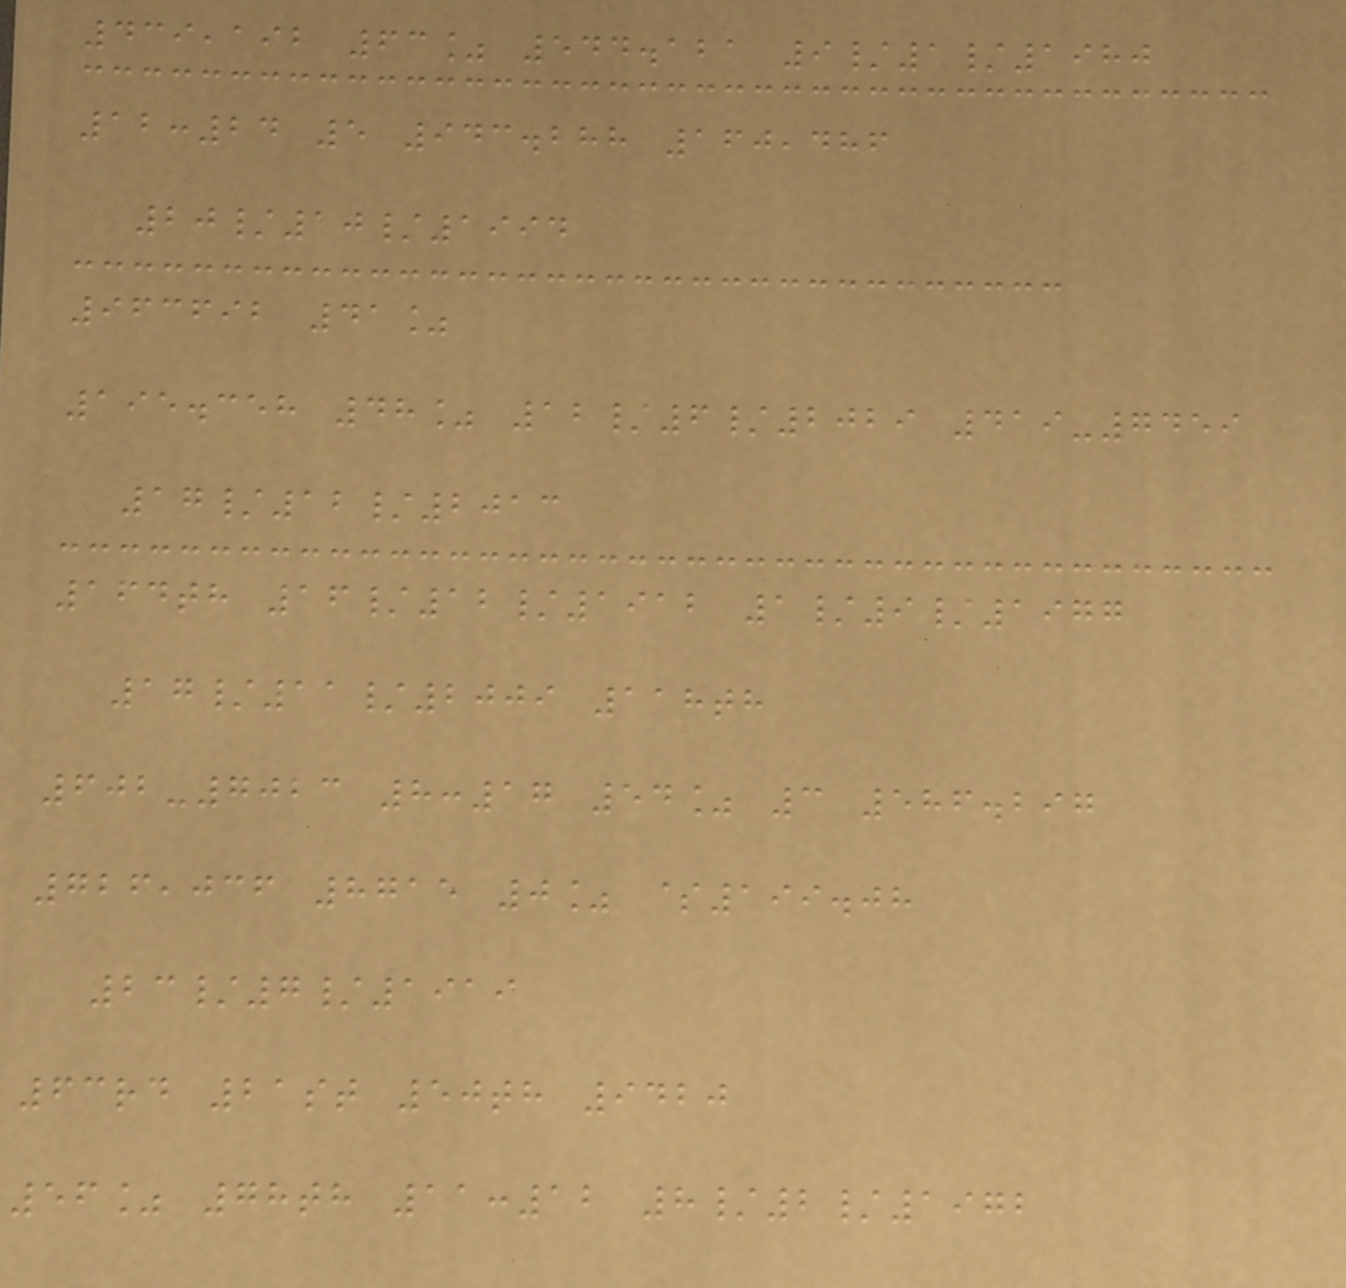439,192 63% 544.121 9/1/1980
12:24 5 943.288 160,486
20/10/1994
963692 41%
195.358 48% 12/6/2029 419-7459
17/12/2013
164th 16/12/1912 1/9/1977
17/11/2009 118th
602-7023 8:17 54% 3 586.297
726,036 8715 0% $199.08
23/7/1919
63rd 21st 50th 9420
56% 78th 11:12 8/2/1972
